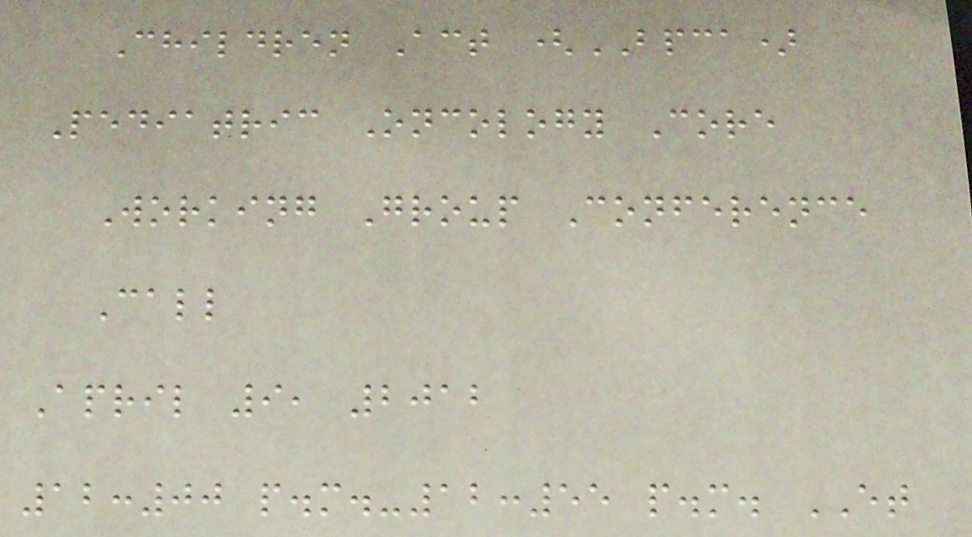Children Act (BPCA)
Pediatric Oncology Core
Working Group Conference
Call
April 9, 2012
12:00 p.m.-12:55 p.m. ET
